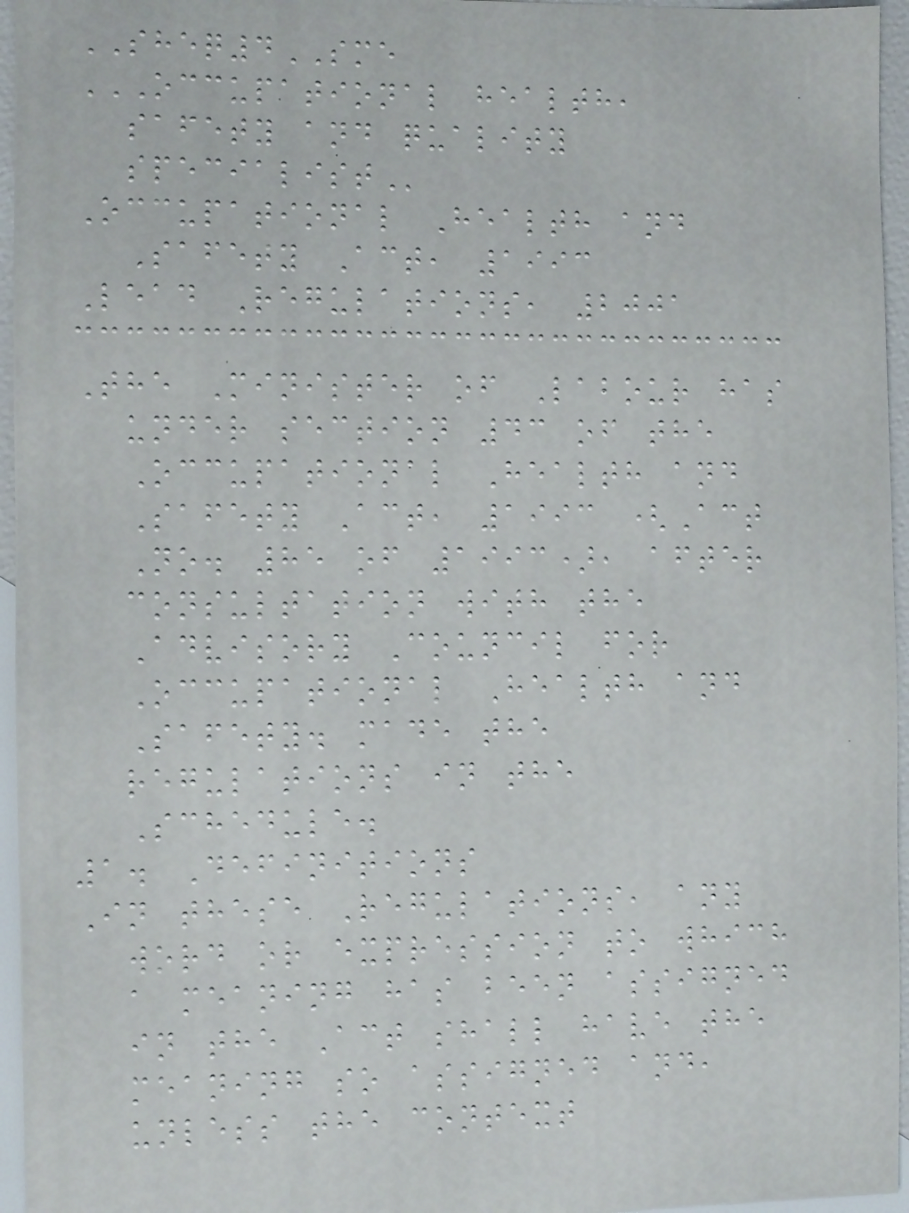SHEQ4SME
OCCUPATIONAL HEALTH,
SAFETY AND QUALITY
SPECIALIST
Occupational Health and
Safety Act, 1993
Lead Regulations, 2001
The Minister of Labour has
under section 43 of the
Occupational Health and
Safety Act, 1993 (Act
No. 85 of 1993), after
consultation with the
Advisory Council for
Occupational Health and
Safety. made the
regulations in the
Schedule.
1. Definitions
In these Regulations, any
word or expression to which
a meaning has been assigned
in the Act shall have the
meaning so assigned and,
unless the context
